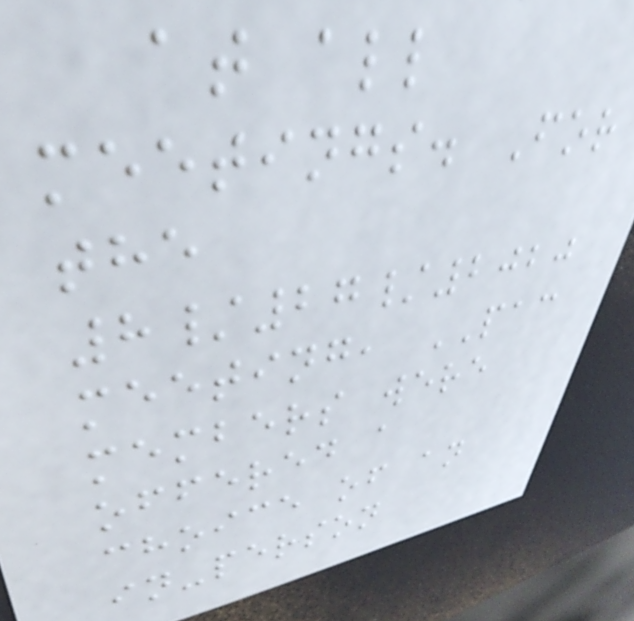at all
meetings. For
the
8/27/2020
meeting, PAC
members were
offered a
choice of an
in-person
